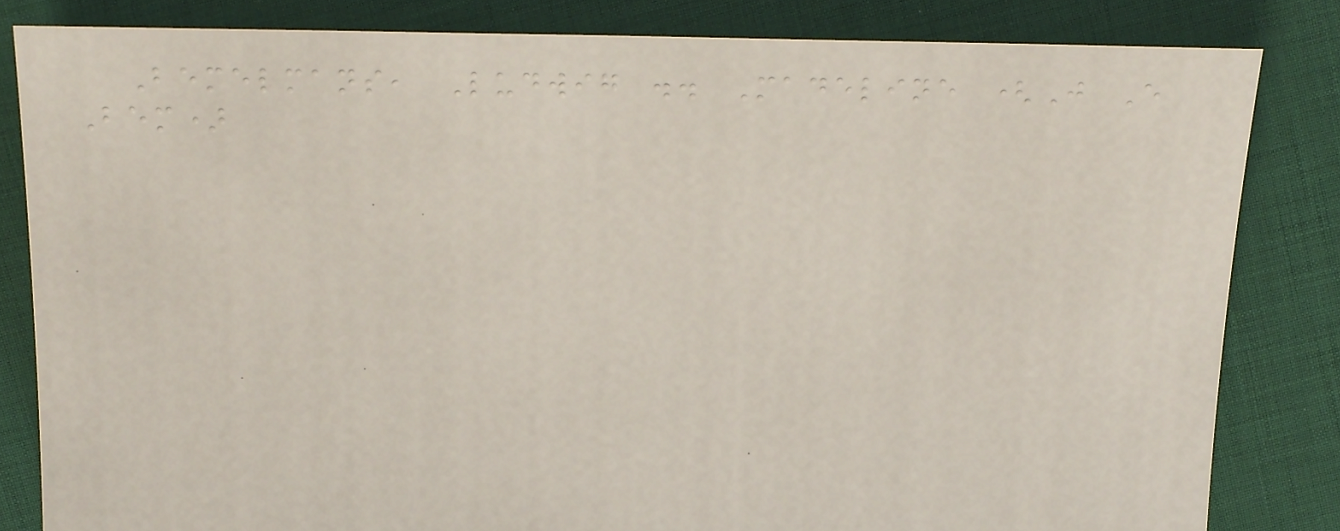Bemelmans, Ludwig .. Madeline (J E
Bem)
